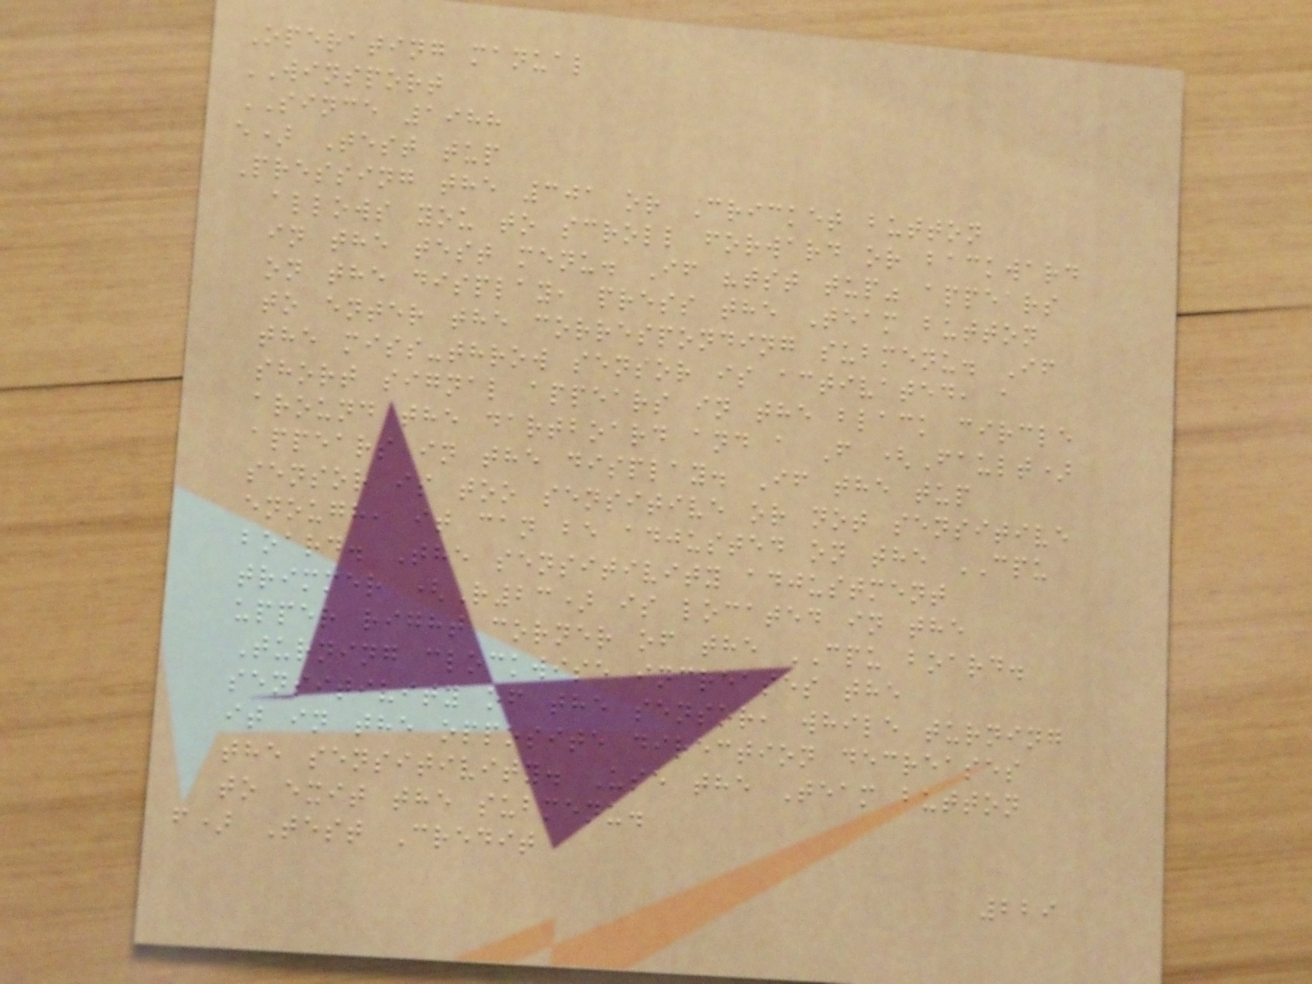Operating manual
WINSPORT
SINCE 1988
e) Test tup
Pressing the 301 or Cricket button
allows you to scroll forward or backward
in the test menu. If "tst tup" appears
on the display, press the Team button
to enter the corresponding submenu. If
the miss-throw sensor is activated, a
short signal appears in the black circle
around the dartboard and a F (Fault)
appears in the display. If the tup
sensor is too sensitive or not sensitive
enough, it can be adjusted on the CPU
board. The sensitivity adjustment
trimmer (R23) is located in the
upper right corner of the CPU board.
Turning clockwise increases the
sensitivity of the sensor, while turning
it in the opposite direction decreases
the sensitivity. Use the Team button
to exit the submenu.
f) Test Credit
229
